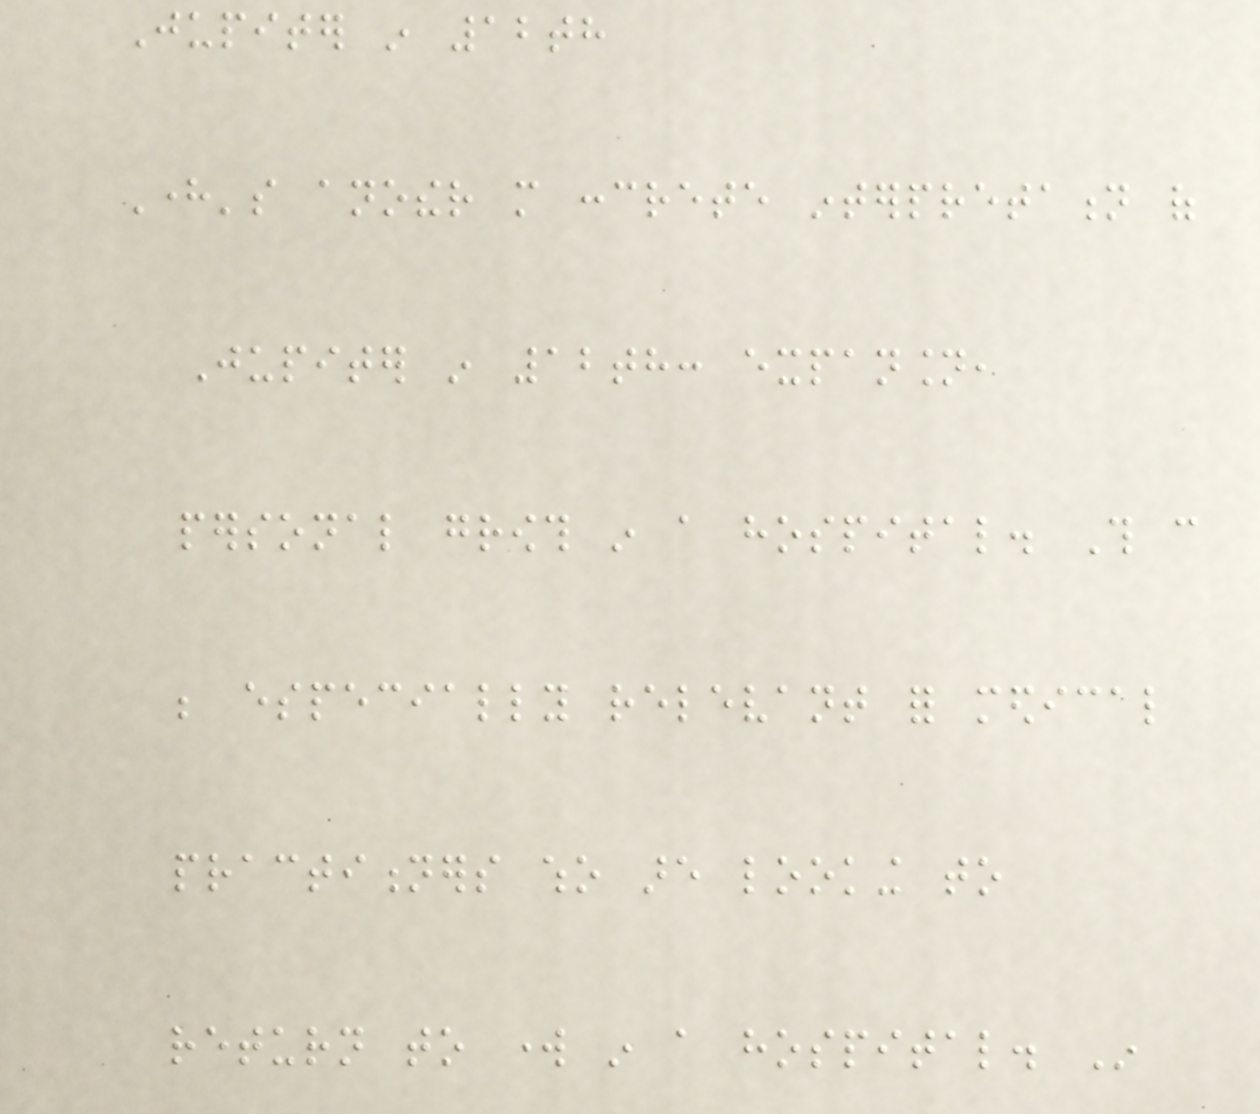Jupiter in 12th
Here's another more concrete interpretation of
Jupiter in 12th: expansion,
personal growth in a hospital. This can
be especially relevant for medical
practitioners who are looking to
return to work in a hospital. In
